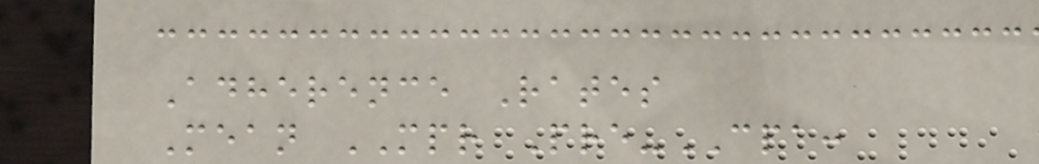Adherence Rates
Mean MPR Pre-CPA:
